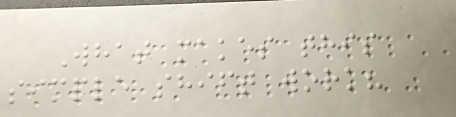What makes this
simple shift work?
